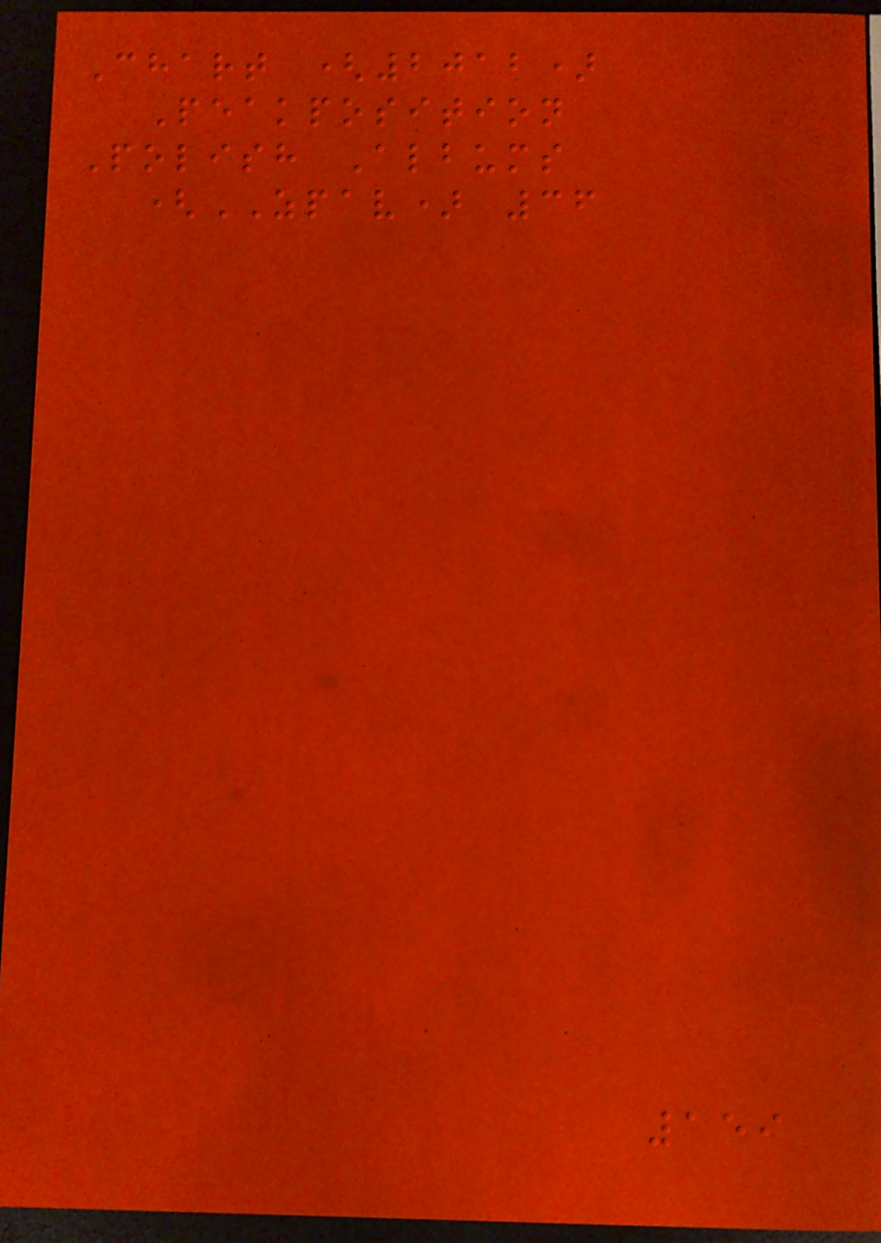Chart (2012)
Peakposition
Polish Albums
(ZPAV) 36
159
